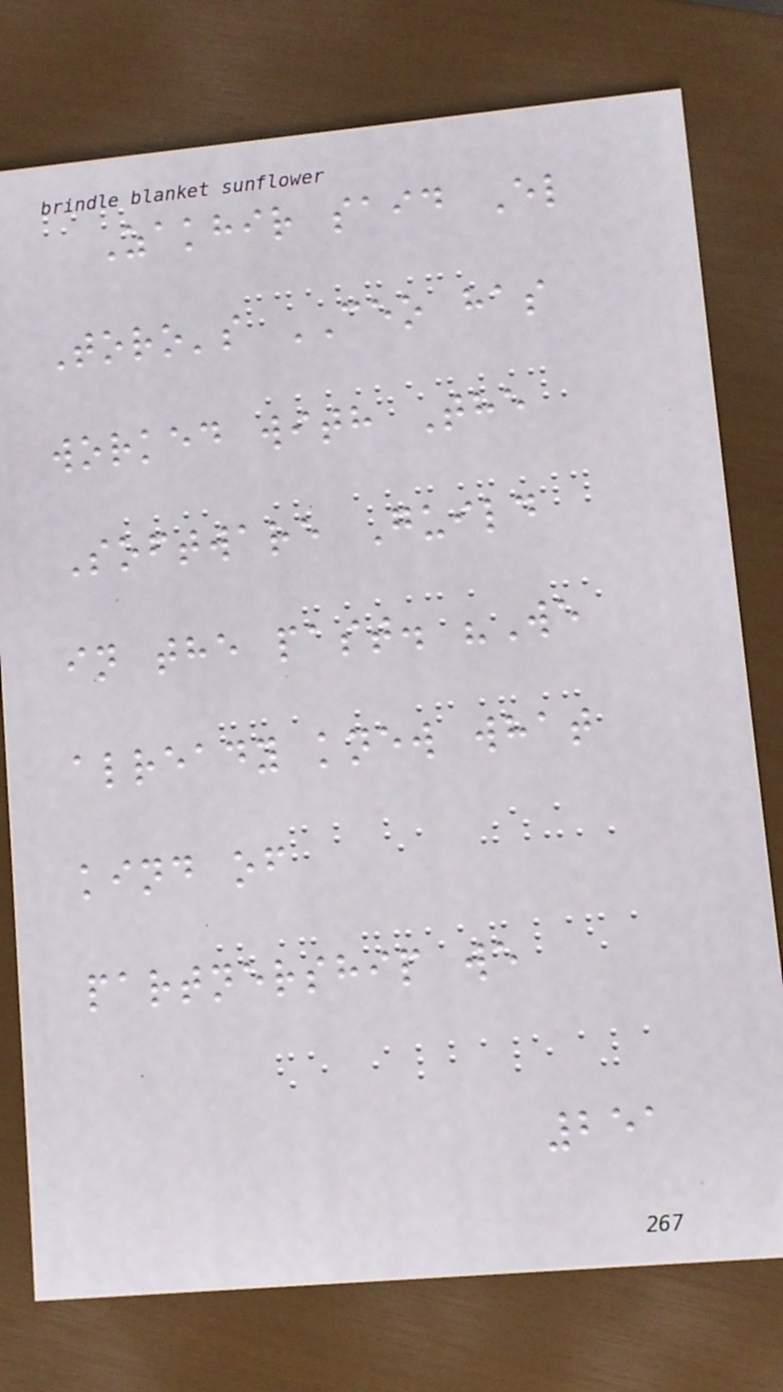Zakhir said El
Toro's CEO has
worked with The
Software Guild
in the past. "We
already knew what
kind of
partnership we
251
